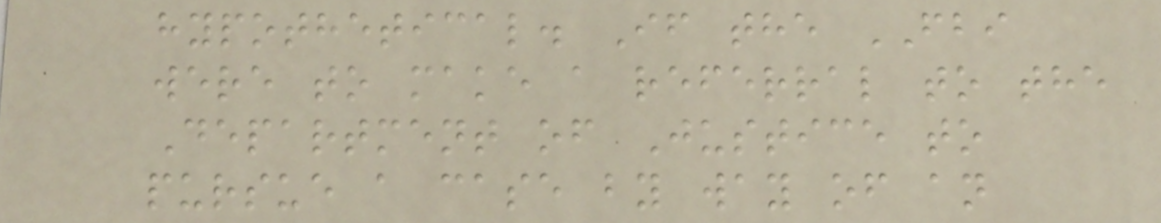hypothetical. If the FBI
were to make a referral to the
Department of Justice to
pursue a case by way of an
